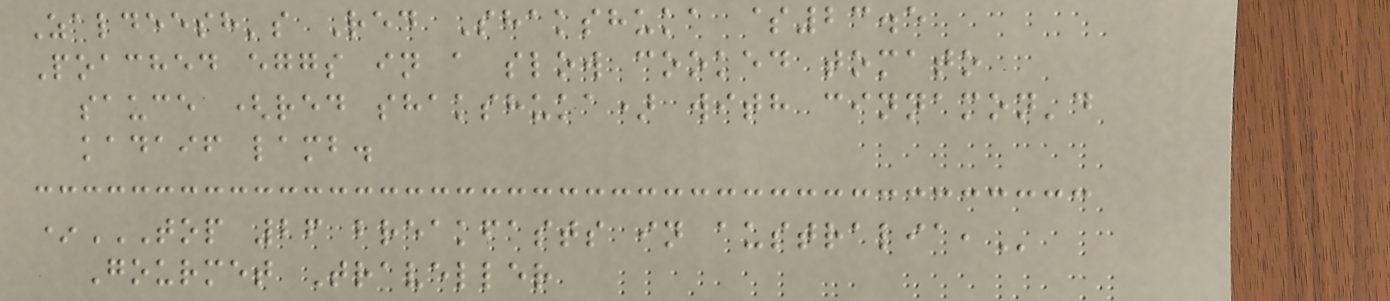Zaldeesh's Red Shakshuka $23.5
Poached eggs in a slow cooked tomato
sauce (red shakshuka) with cinnamon'd
kadaif lamb.
*TOP 26 BREAKFASTS IN AUSTRALIA,
Gourmet Traveller
